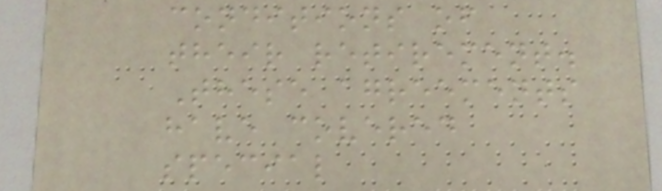conditions of
their retirement.
These agreements
have covered
special
